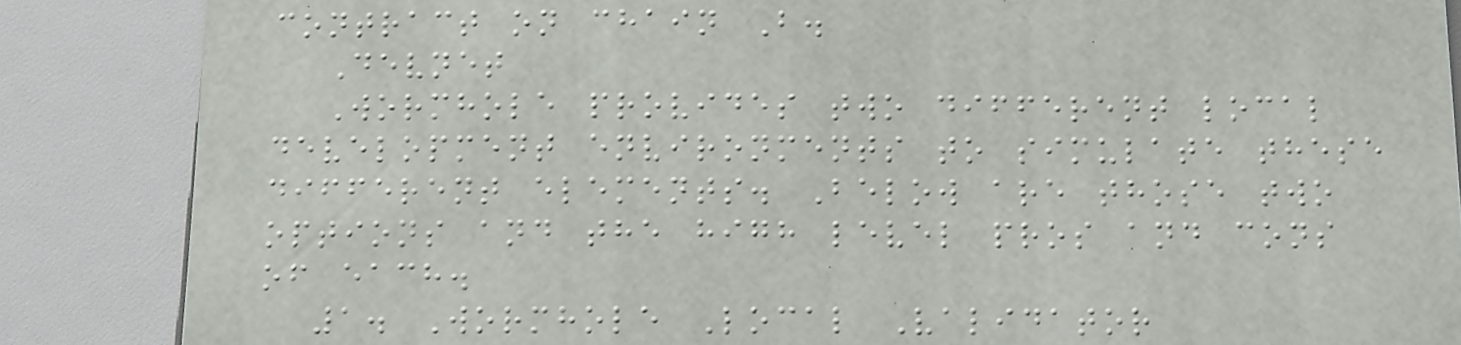contract on chain B.
Devnet
Wormhole provides two different local
development environments to simulate these
different elements. Below are those two
options and the high level pros and cons
of each.
1. Wormhole Local Validator
